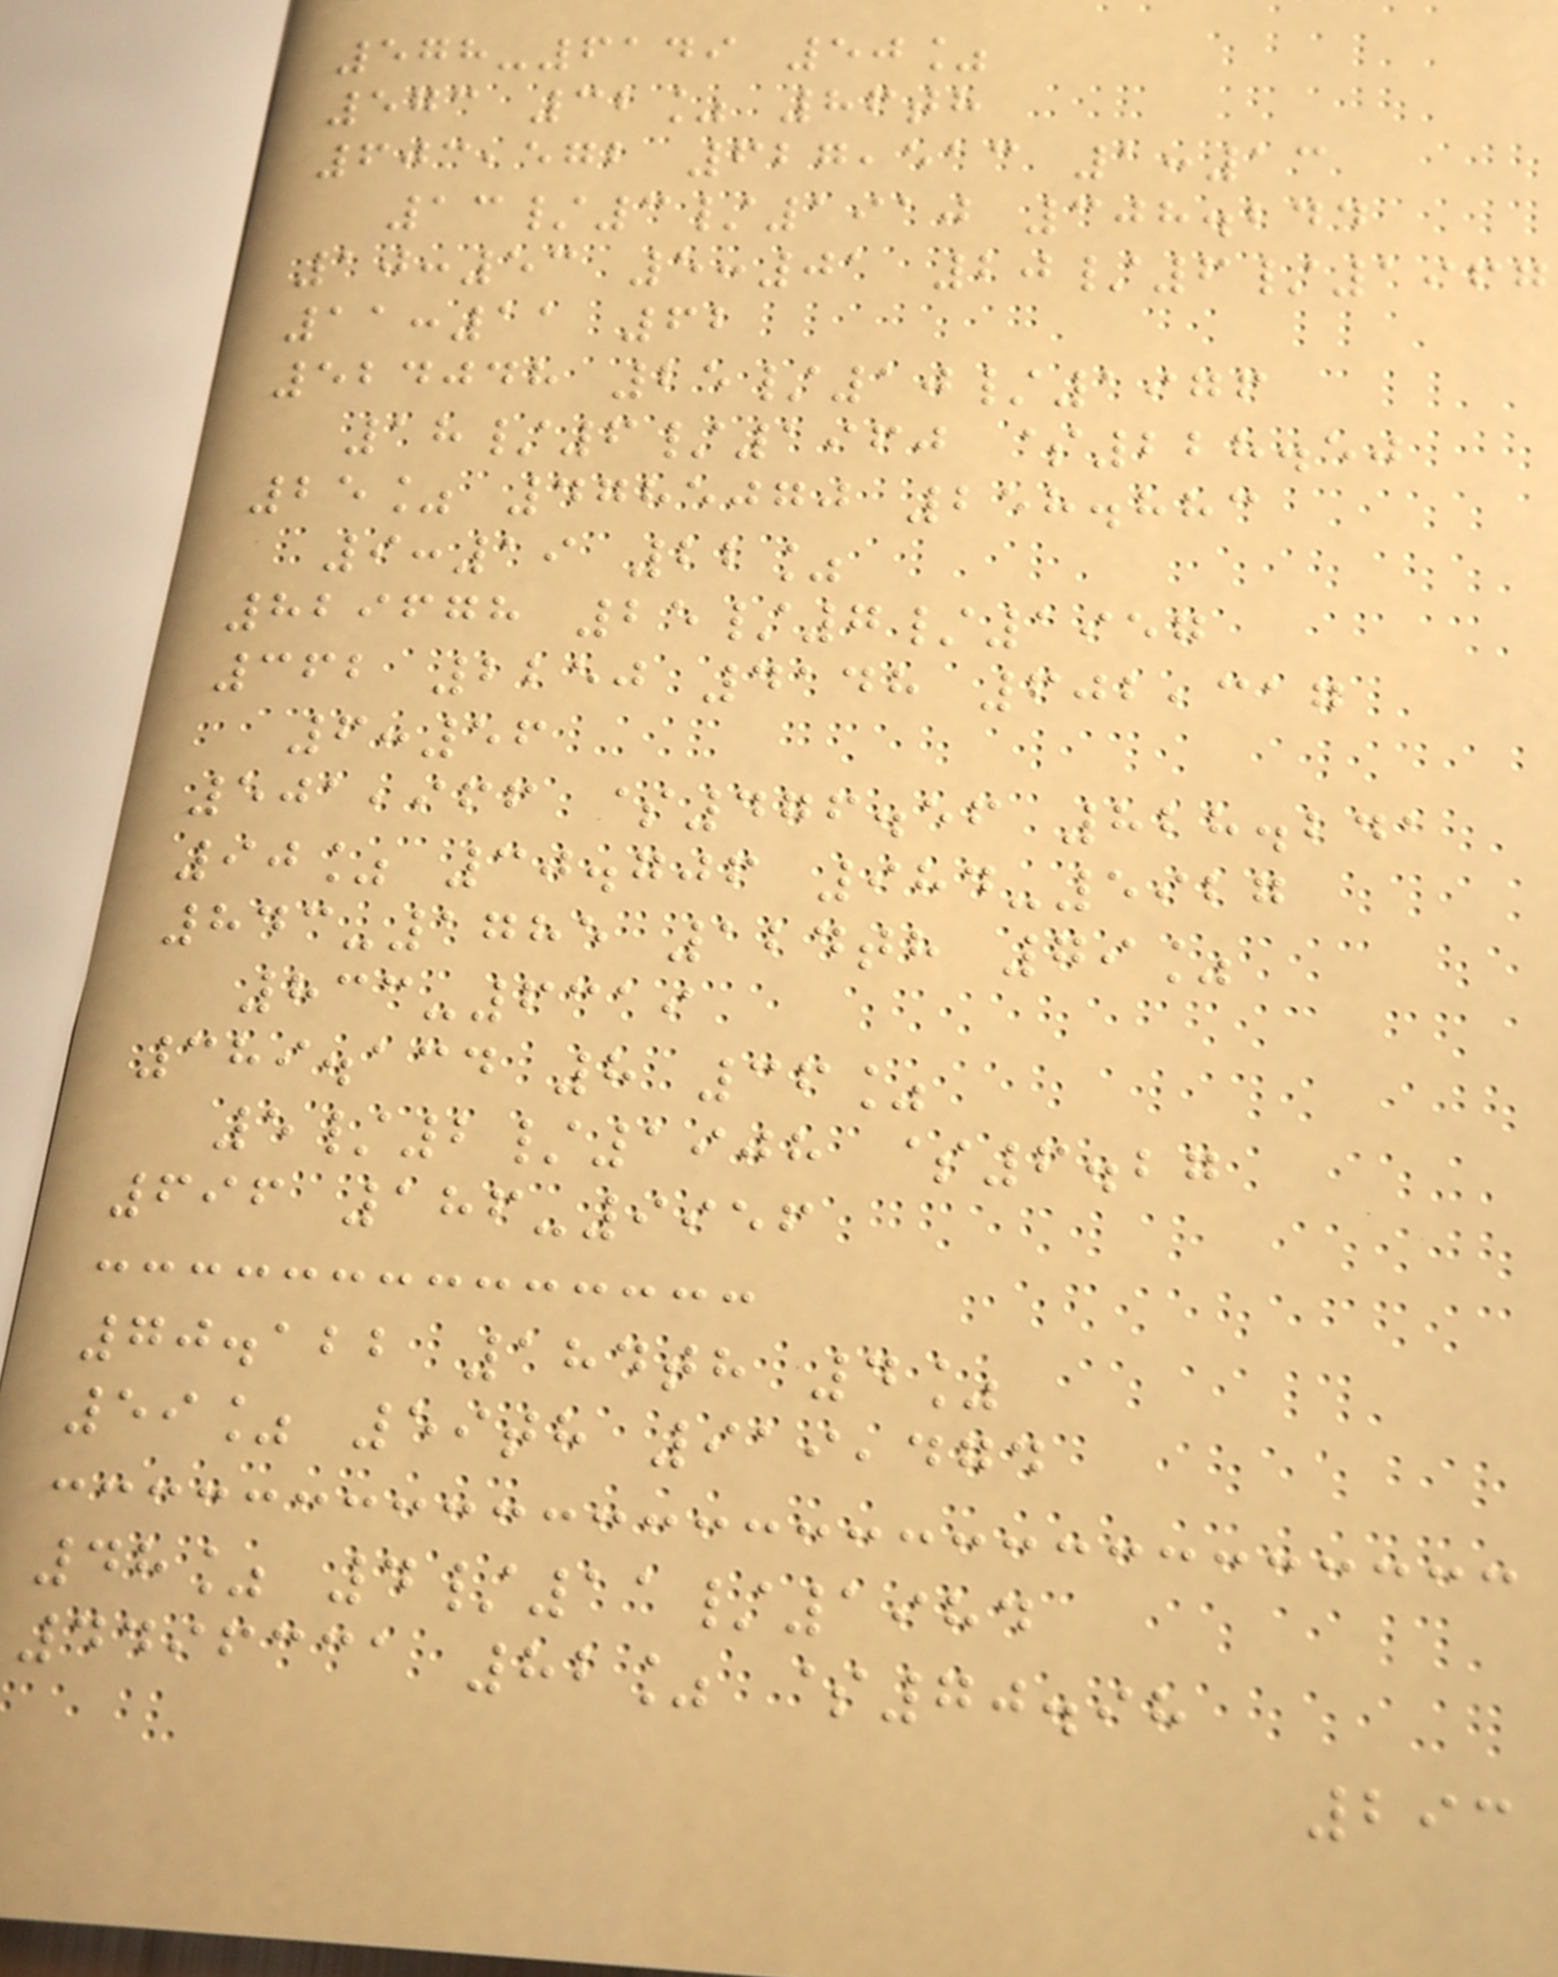578-6149 50%
573 32% 86th
603,572 627,513 1:13
13/3/1910 308.244
10:53 5:01 20/6/1967
11:11 62
524048 25/10/1976
18/6/1960 $228.50
25% 4785070 258.883
9:19 22%
829678 25/7/1957
362 2250 4148 602,317
6:56
501,966 $476.56 828.241
90% 30.706 984-5927
843-1785 124th 79%
833-6319
389.134 8 36%
5/2/1908 $6.27
696 186-9956
70.122 184th 4%
59% 59th 919,474
48% 4/11/1984
4496331 82% $70.98
293
